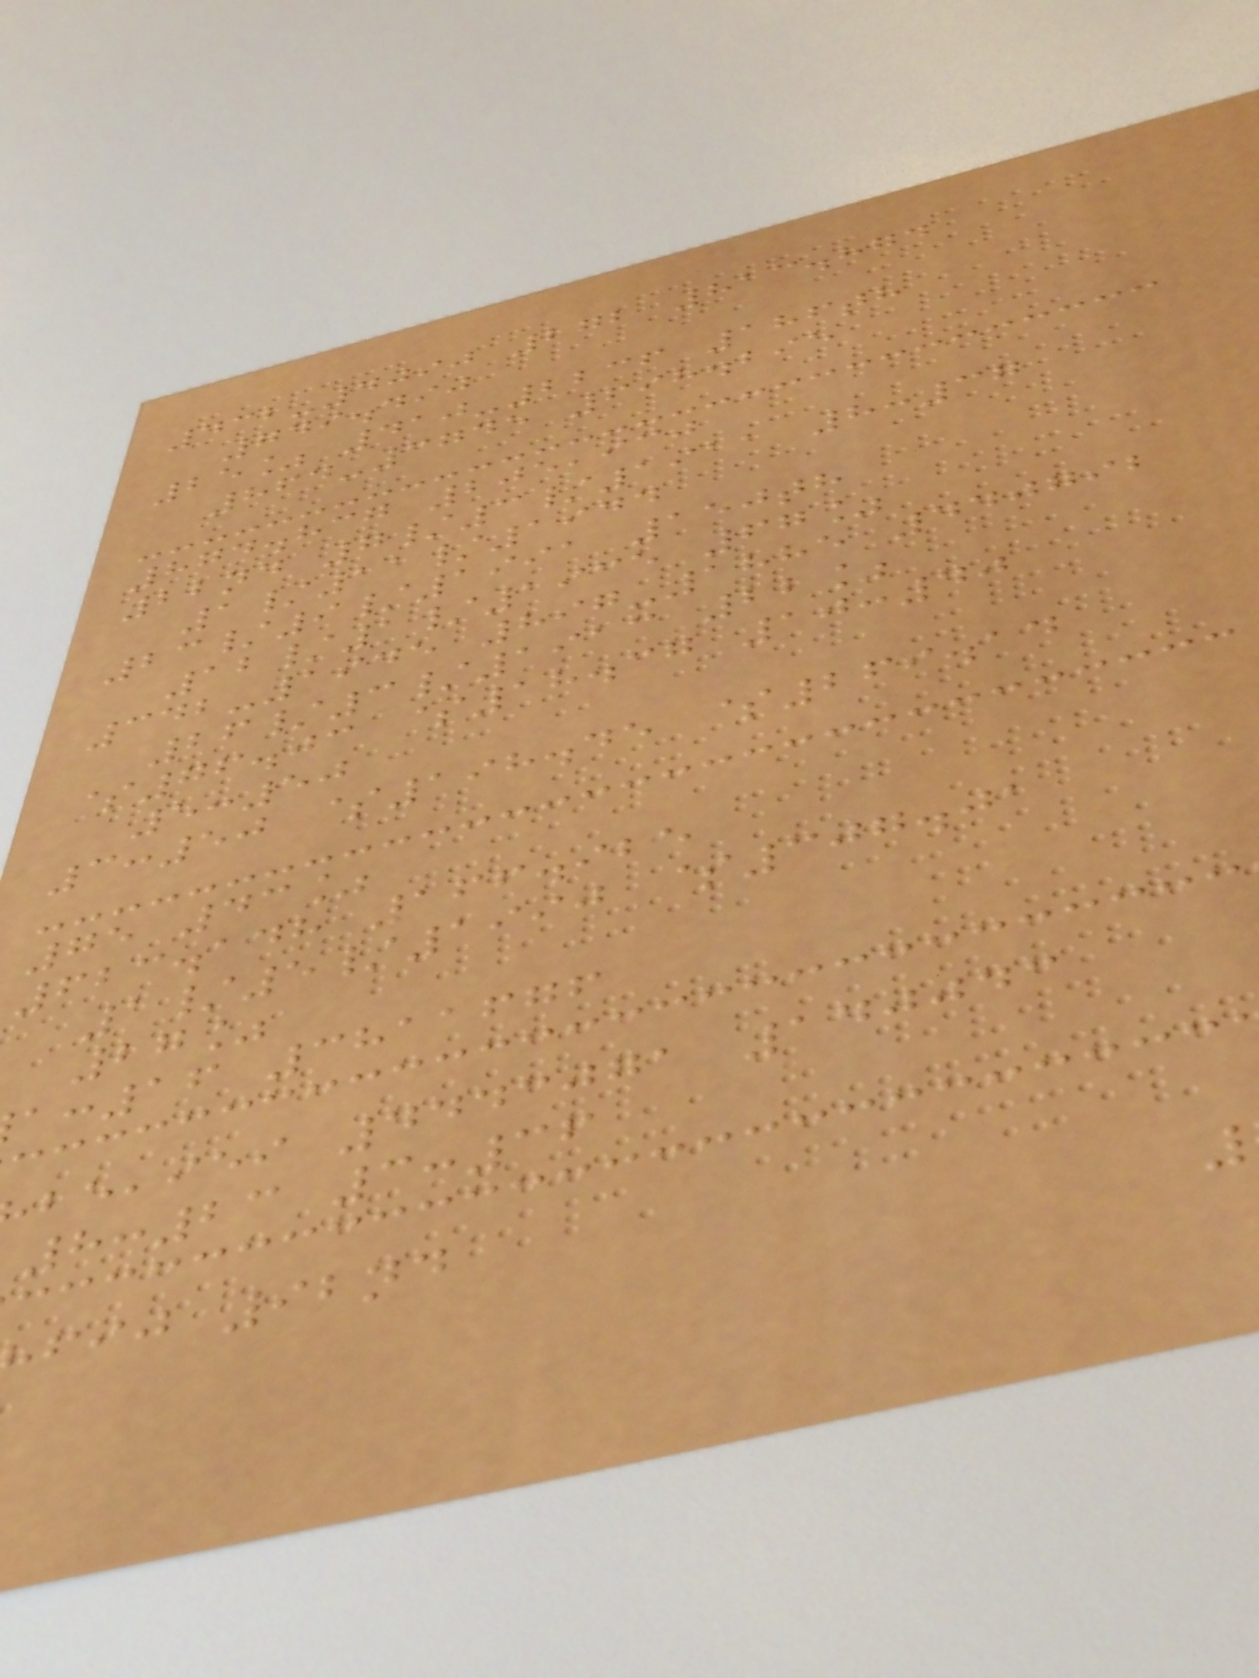432-4090 272 813.874
749.490
25% 410-2236 186th
864-3745 698.295
874.837 205,930
22nd 7/3/1911 8:37
1/11/1944
23/9/1991 150th
12/1/1935 67%
342-1945 897-1885 440792
26/3/1913 22%
$76.03 $18.37 10:40
5:50
3:50 $198.45 $269.14
75 43%
623.148 166.925
1/5/1990 $307.01
27%
:16 3811676
,iei 4443071 140043
8:23 3:36
fij 92nd
